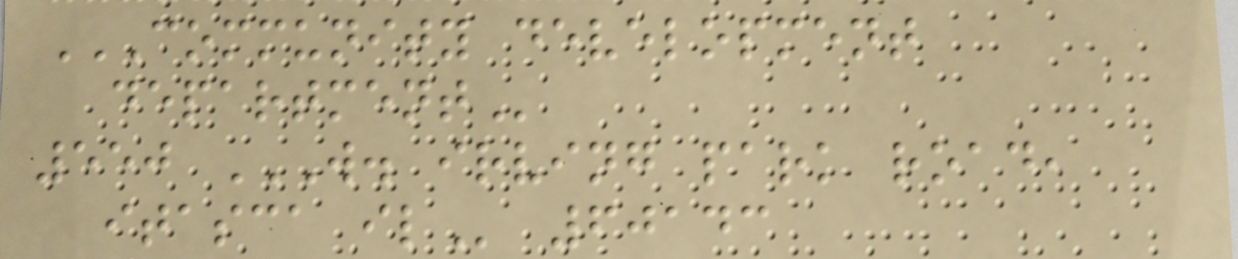COMMUNITY DEVELOPMENT
DEPARTMENT
550 W. IRVING PARK ROAD,
ITASCA IL 60143
